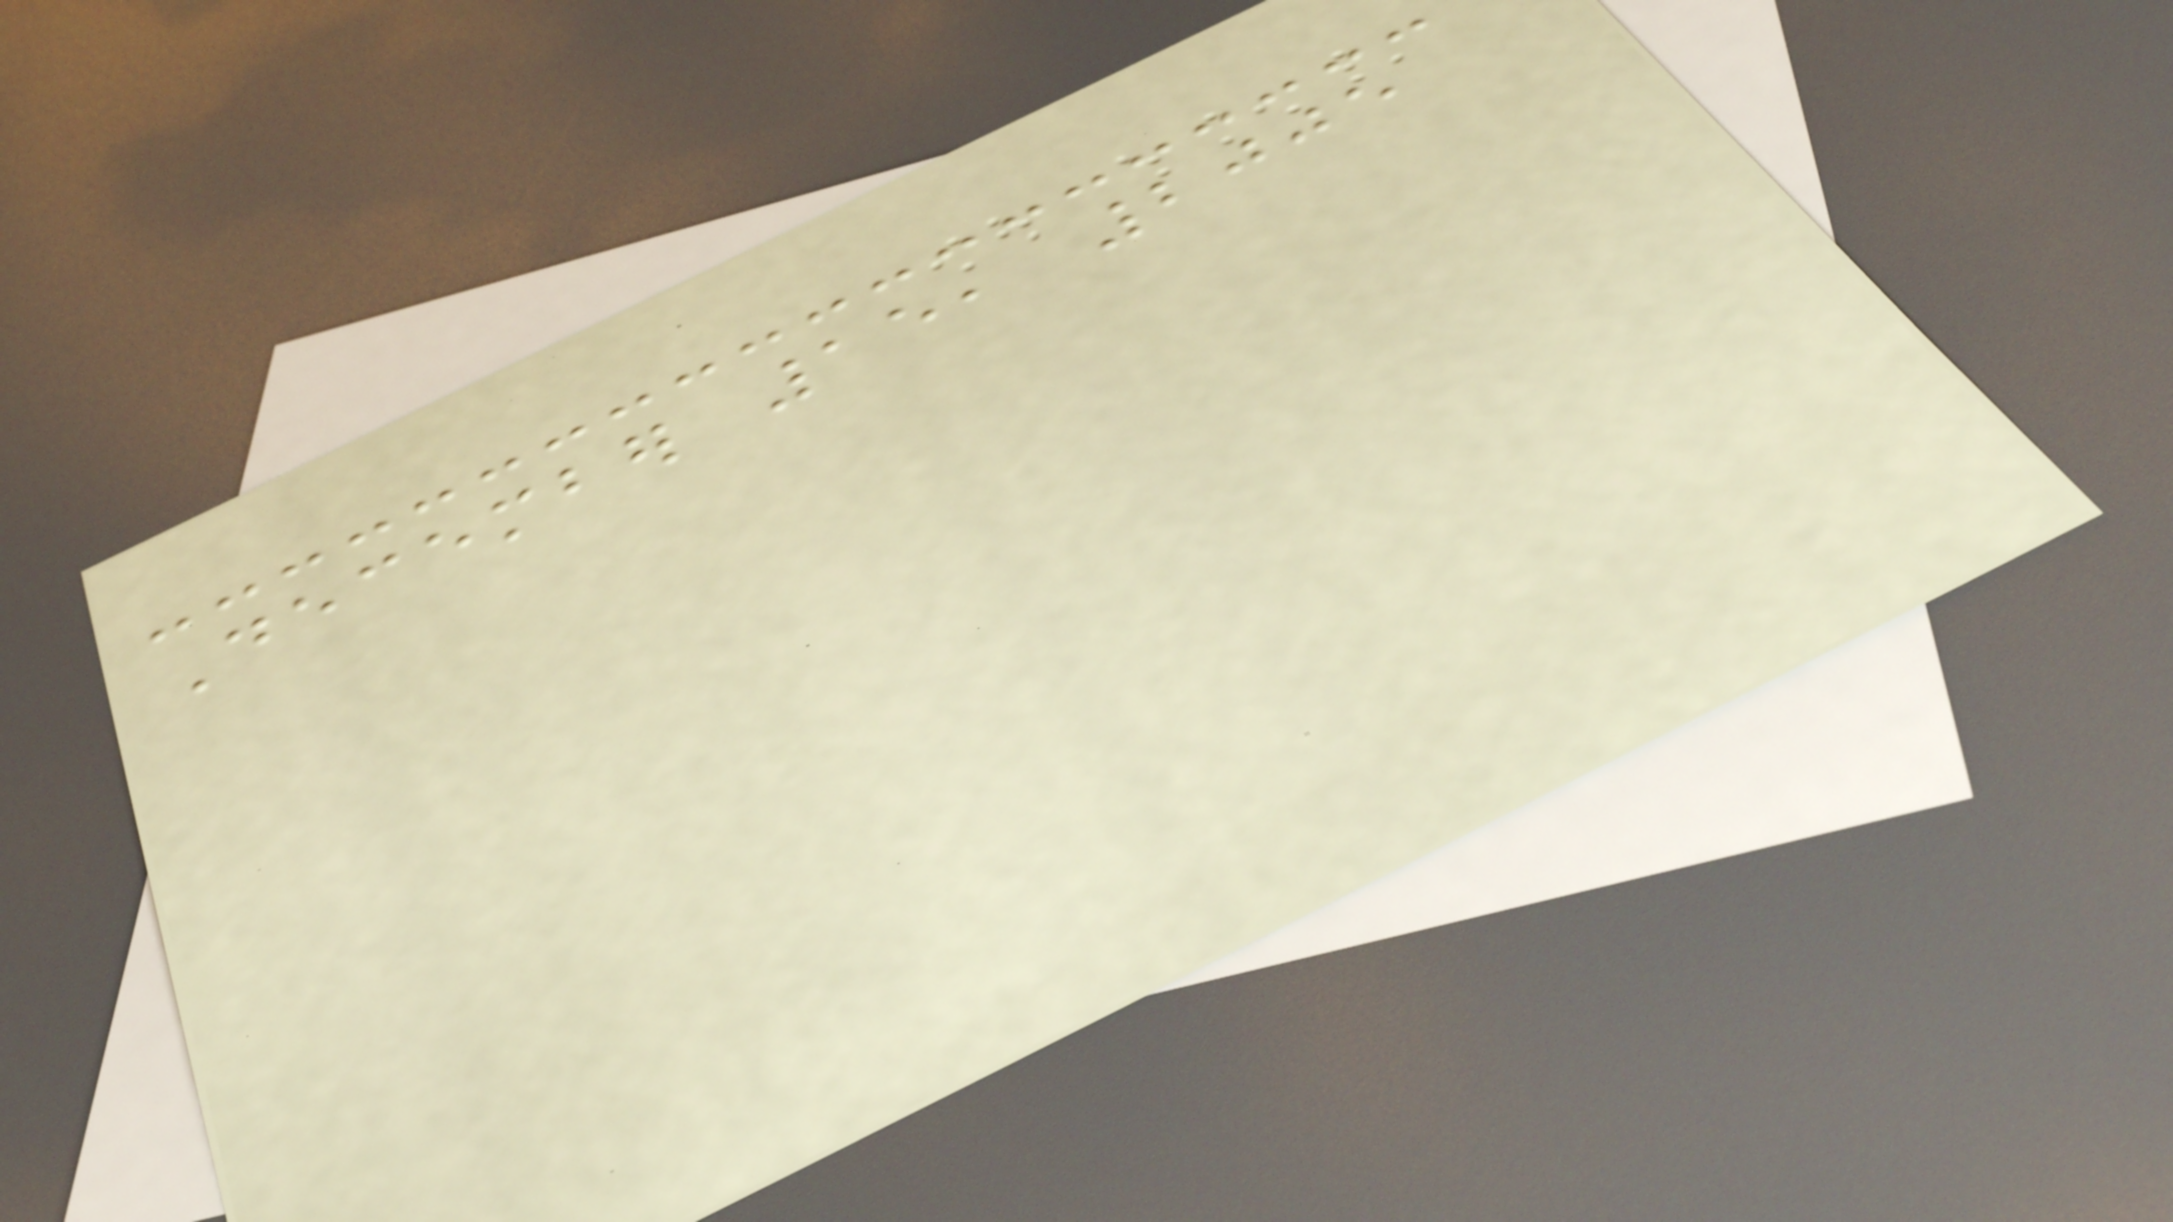December 15, 2005
